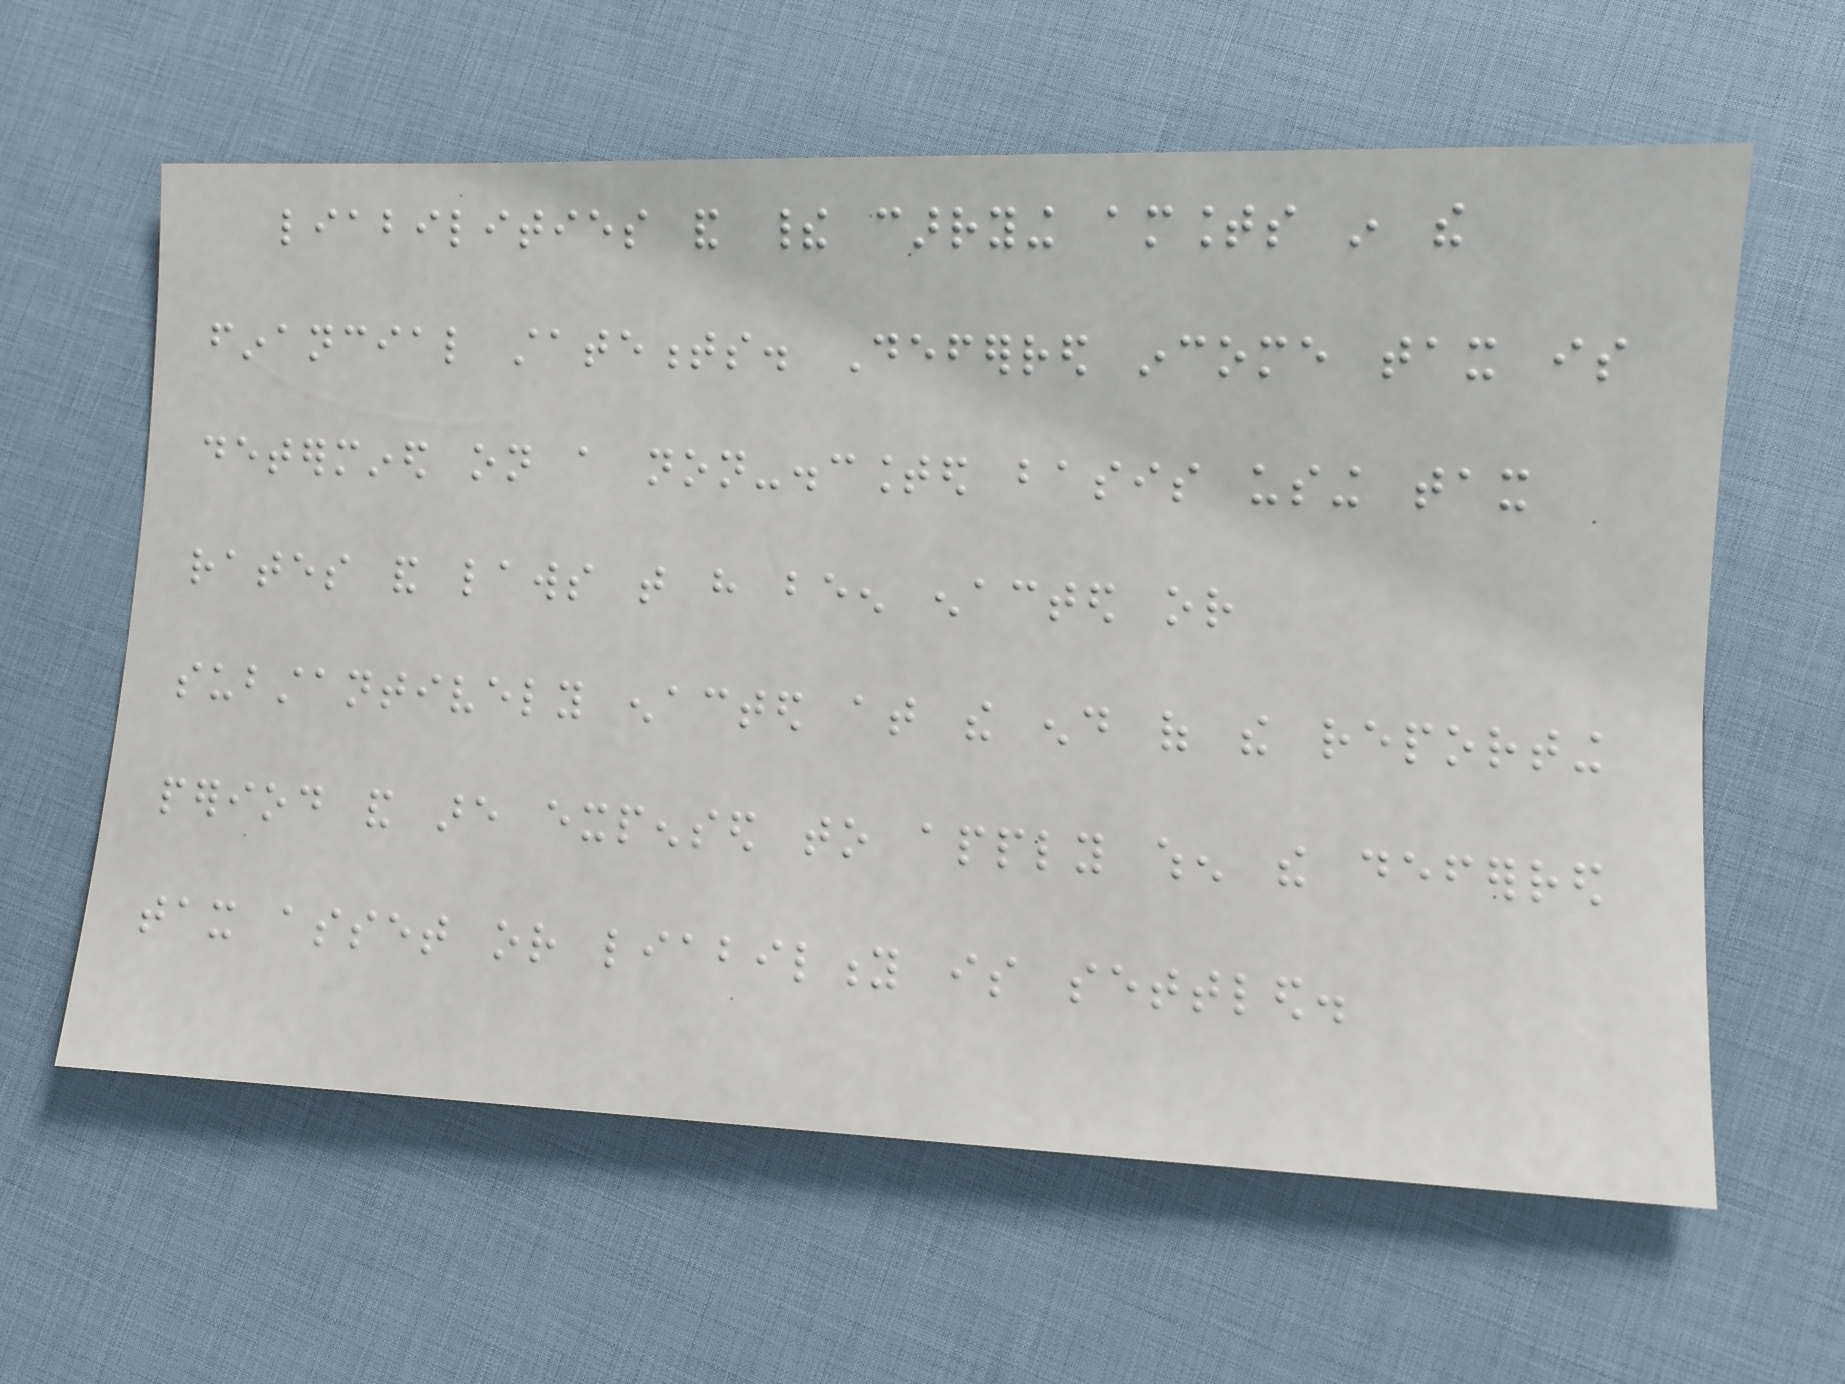liabilities and their carrying amounts in the
financial statements. Deferred income tax is
determined on a non-discounted basis using tax
rates and laws that have been enacted or
substantively enacted at the end of the reporting
period and are expensed to apply when the deferred
tax asset or liability is settled.
